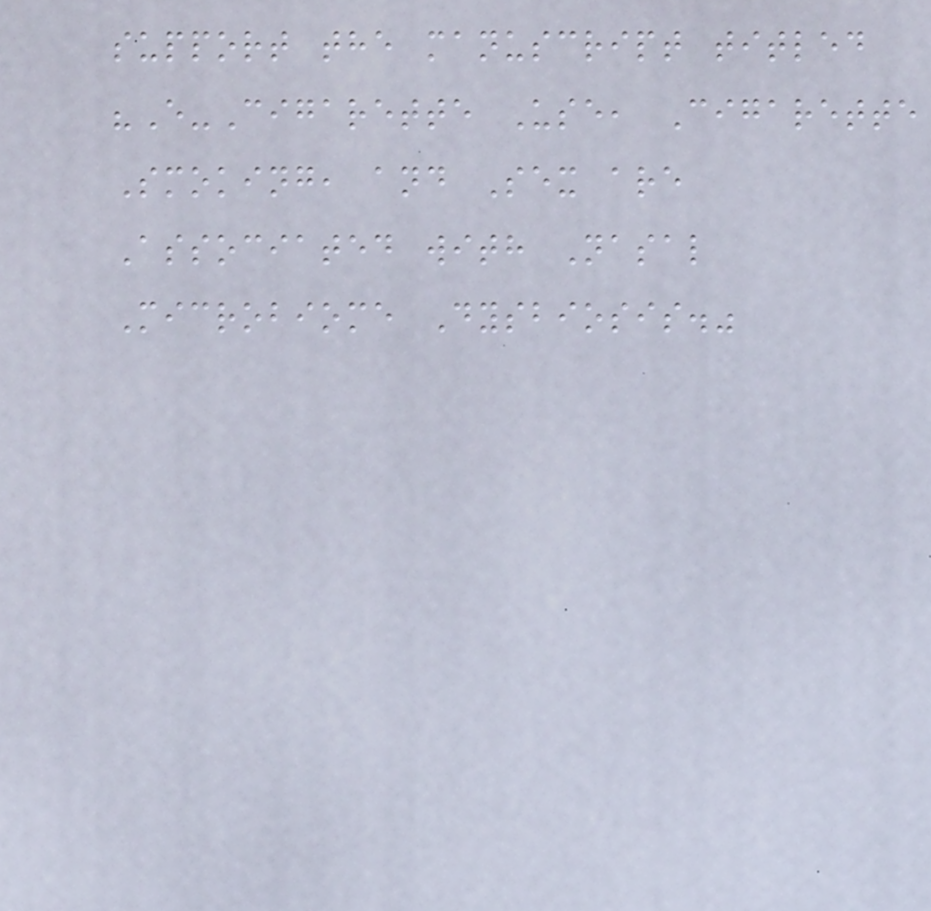support the manuscript titled
"E-Cigarette Use, Cigarette
Smoking, and Sex are
Associated with Nasal
Microbiome Dysbiosis."
